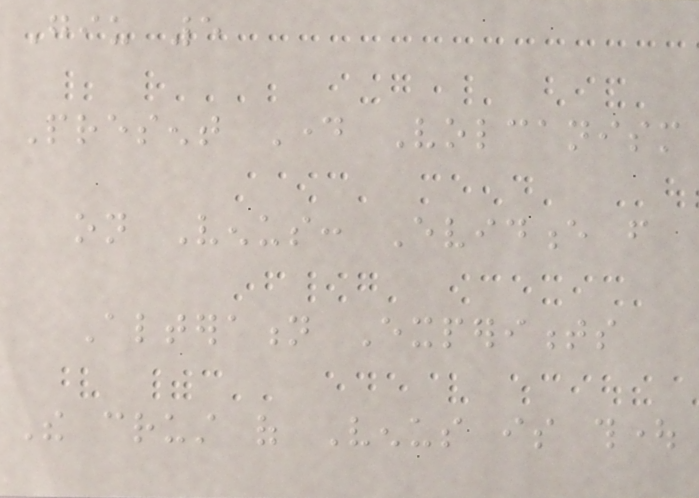Giu 5
Present Day Volcanism
on Venus: Evidence from
Alteration Experiments
The crust of Venus is thought
